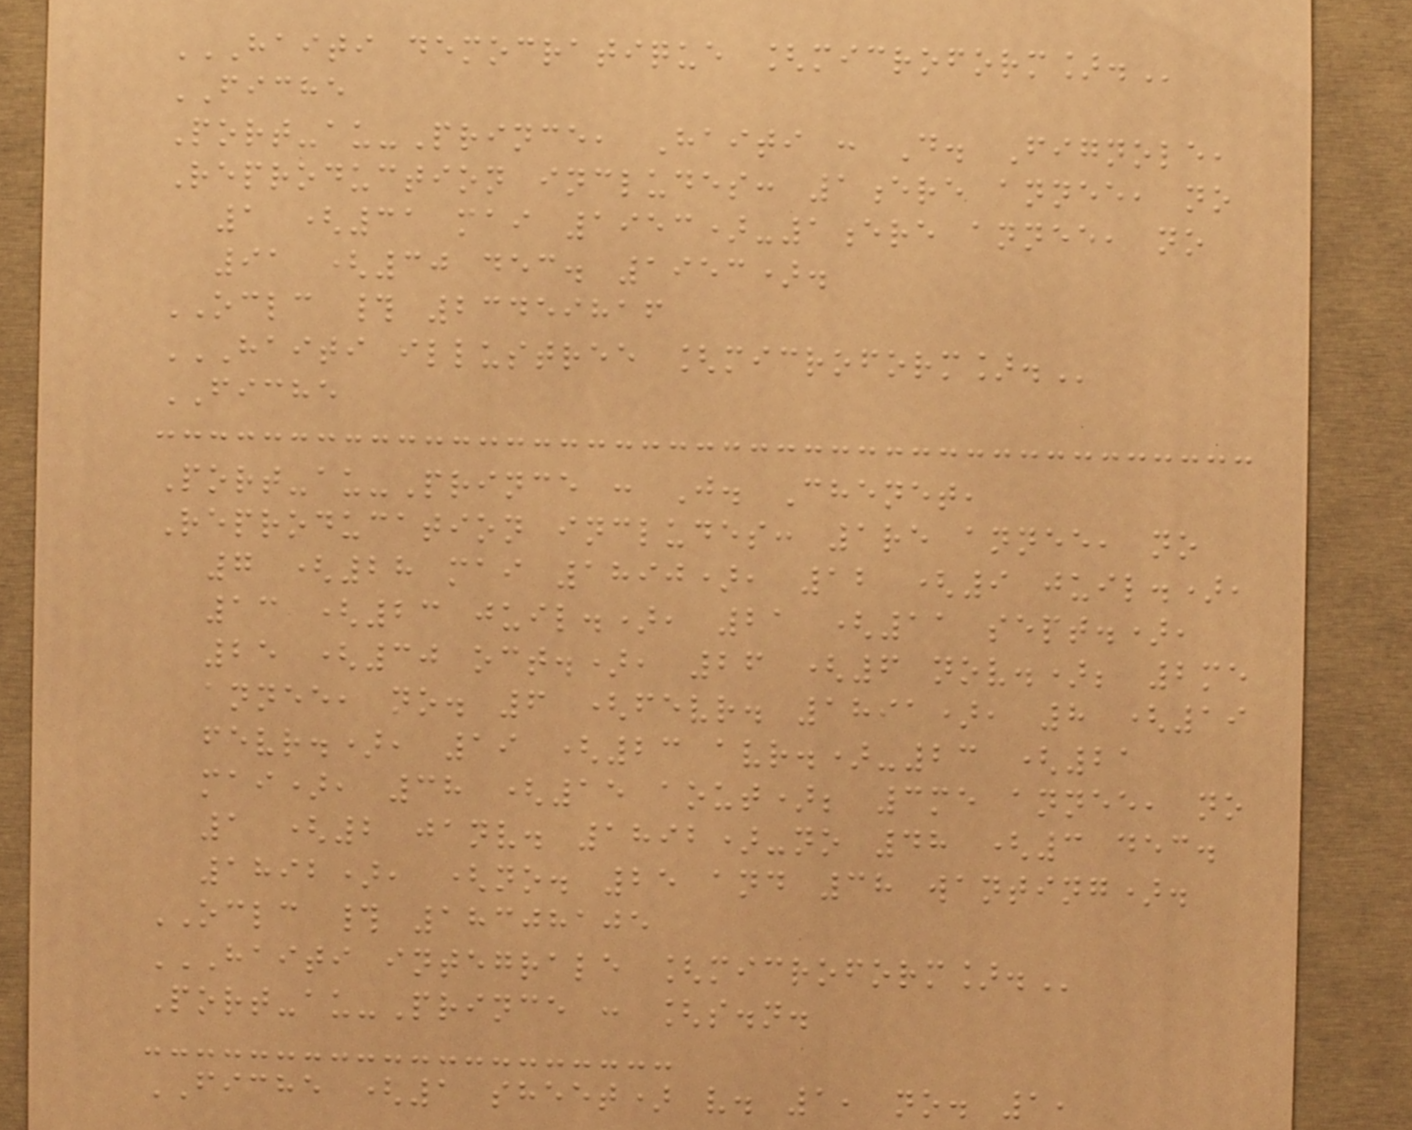HAITI DEMOCRATIQUE [MICROFORM].
FICHE
Port-au-Prince, Haiti : D. Fignole,
Reproduction includes: 1ere annee, no
1 (31 mai 1953)-1ere annee, no
91 (30 dec. 1953).
OCLC # 23459816
HAITI ILLUSTREE [MICROFORM].
FICHE
Port-au-Prince : J. Chenet,
Reproducation includes: 1re annee, no
7 (28 mai 1890), 12 (9 juil.),
13 (23 juil.), 21 (11 sept.),
25 (30 oct.), 26 (6 nov.); 2me
annee, no. 6 (fevr. 1891), 8 (19
fevr.), 19 (23 avr.)-23 (21
mai), 38 (15 aout); 3me annee, no
1 (2 janv. 1892)-no 48 (3 dec.
1892), (no. 25 and 38 wanting).
OCLC # 18308105
HAITI INTEGRALE [MICROFORM].
Port-au-Prince : [s.n.
FICHE (1 sheet) v. 1, no. 1,
